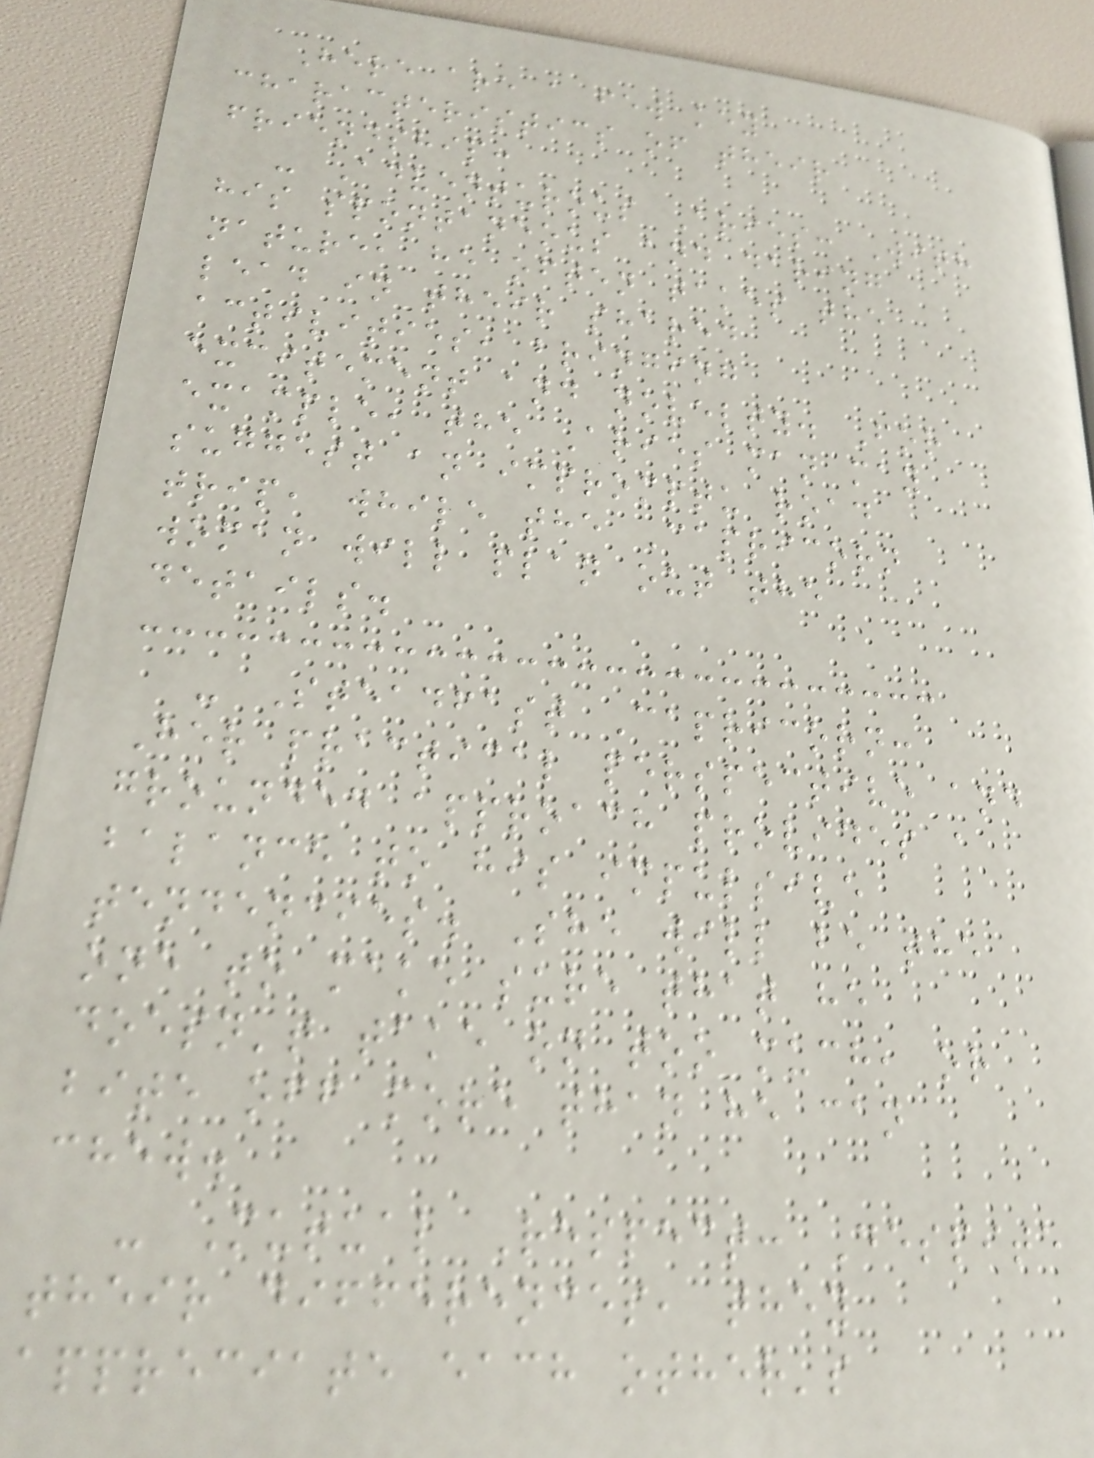Here are a few key
characteristics of their
friendship:
- Adventurous Aries: With
his spontaneous and daring
nature, he often takes the
lead in their shared
activities, bringing
excitement and novelty. For
example, the Aries man may
suggest an impromptu road
trip, while the Capricorn
woman will plan out the
details.
- Steadfast Capricorn:
Her practical perspective and
grounded approach provides a
balance to his impulsive
tendencies. She will be the
one to make sure that he
doesn't take on too much, or
bite off more than he can
chew.
- Mutual Respect: Despite
their differences, they
appreciate each other's
